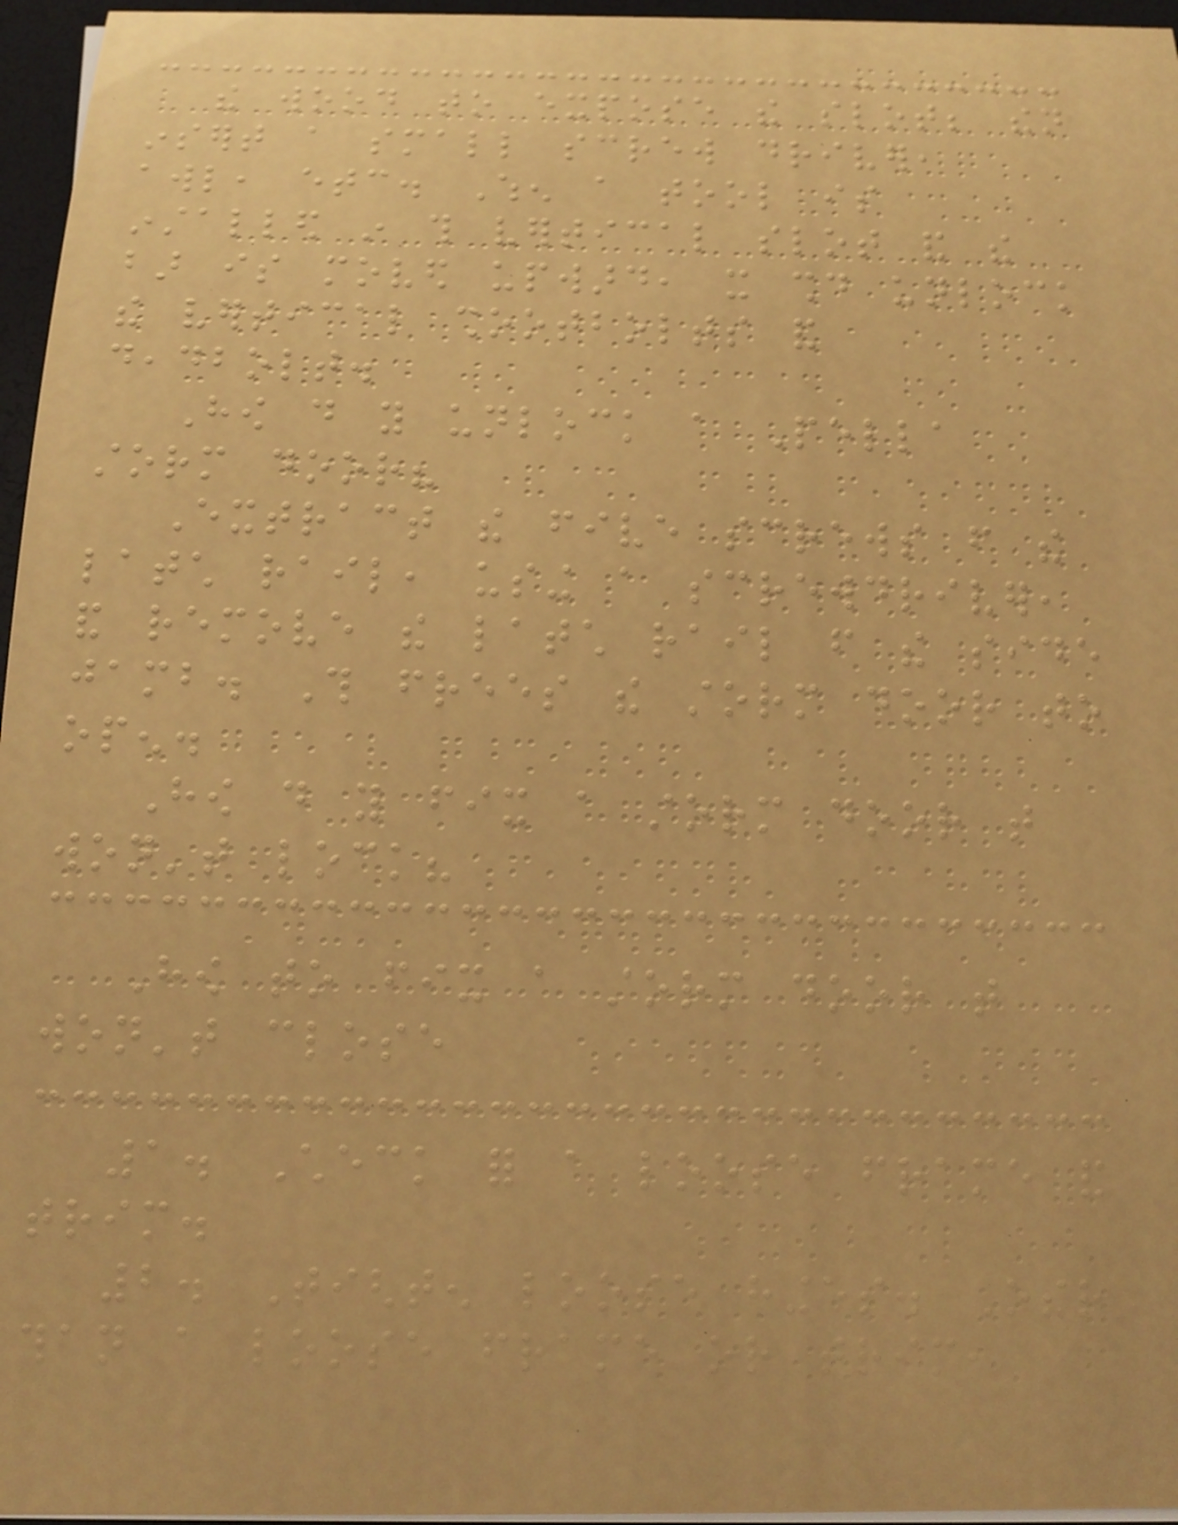the wood to expose the slot; then
insert a small screw driver,
awl, etc. When a tool is
installed in this vertical slot and the
bar is moved upward, it should unlock
the vertical shootbolts and
deadbolt.
How do you unlock a Pella
storm door?
Extract the five screws from the
latch rail, using a screwdriver,
and remove the latch rail from the side
jamb. This frees the storm door to
open.
How do you fix a storm door that
won't lock?
How to fix a storm door that
won't close
1. Check for a loose frame and
trim.
2. Tighten loose hinges. Other
than a loose frame or trim,
